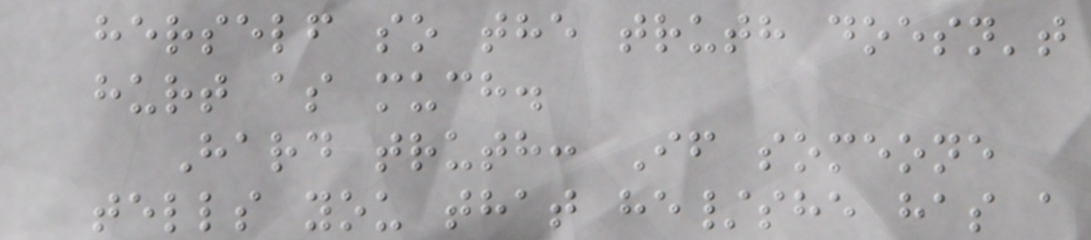herself so the truth doesn't
hurt as much.
Hard truth: If someone
tells you that he/she has a
